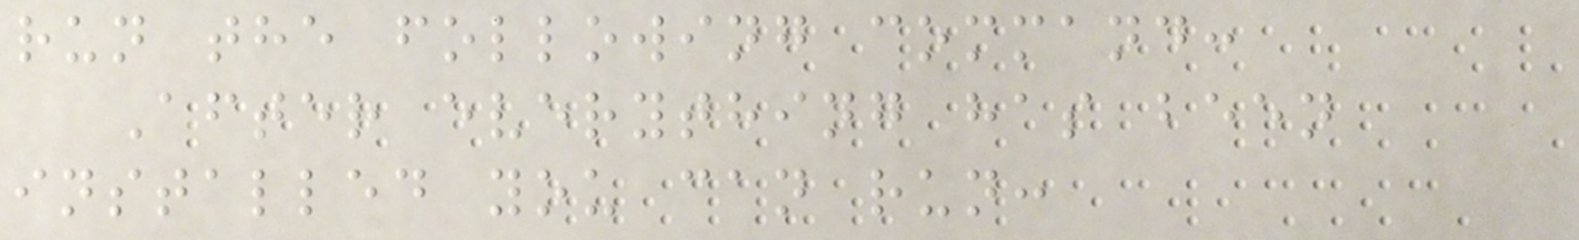run the following command:
After everything has been
installed you can run:
